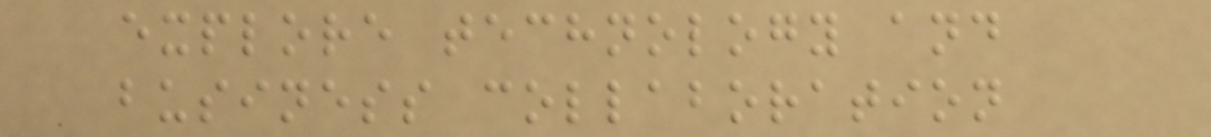explore technology and
business collaboration
